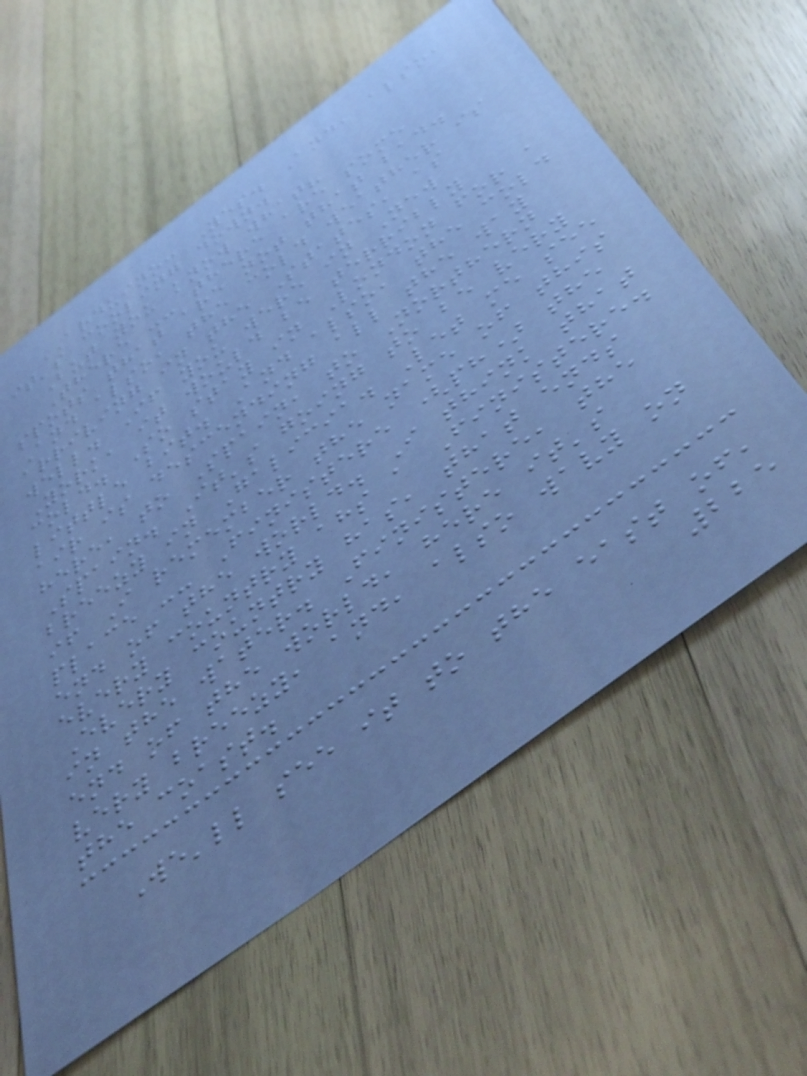ARDUINO: Yes. And, also,
it's cooling down.
But you know what?
There -- there are some
spots that are not that bad.
And also, the cold weather is
arriving in the States, as
well. If you were in New
York, it would be terribly
cold. So stay in London for a
little bit. And also, the cold
air is descending all the way
here, to Spain, to Northern
Spain. It's going to be very
breezy in Galicia. Let me see
if I remember the name of this
place -- Finistere (ph) the
end of the world. I think that
every country ahs a Finistere.
Every country has, that ends
in the water. Finistere, the
end of the world, here it's
very breezy, and, also wavy on
the coast.
We'll see it to the east of,
225
